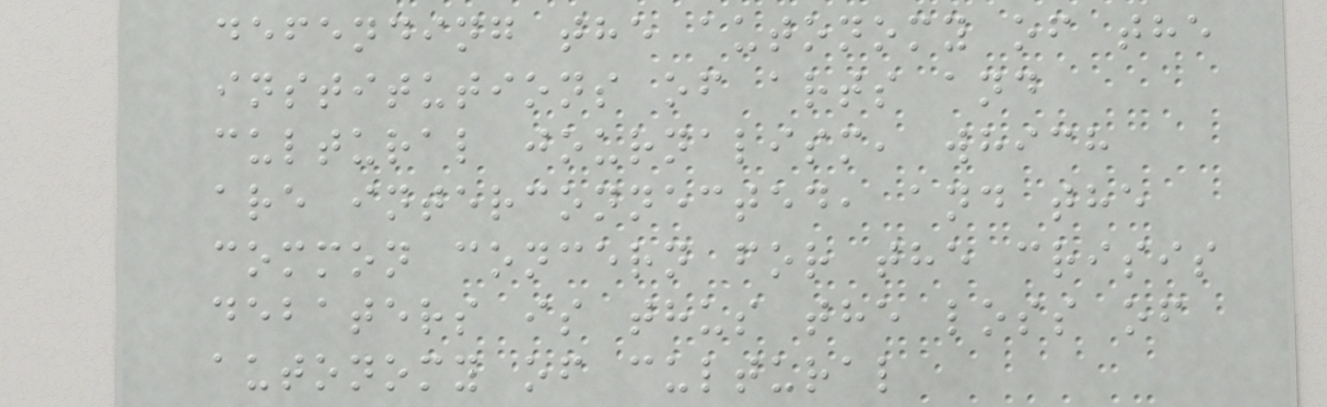defending the autonomy of the
institutions of arts and
cultural journalism, which
are interconnected, and the
common concern for the crisis
debaters is thus the loss of
autonomy of cultural
